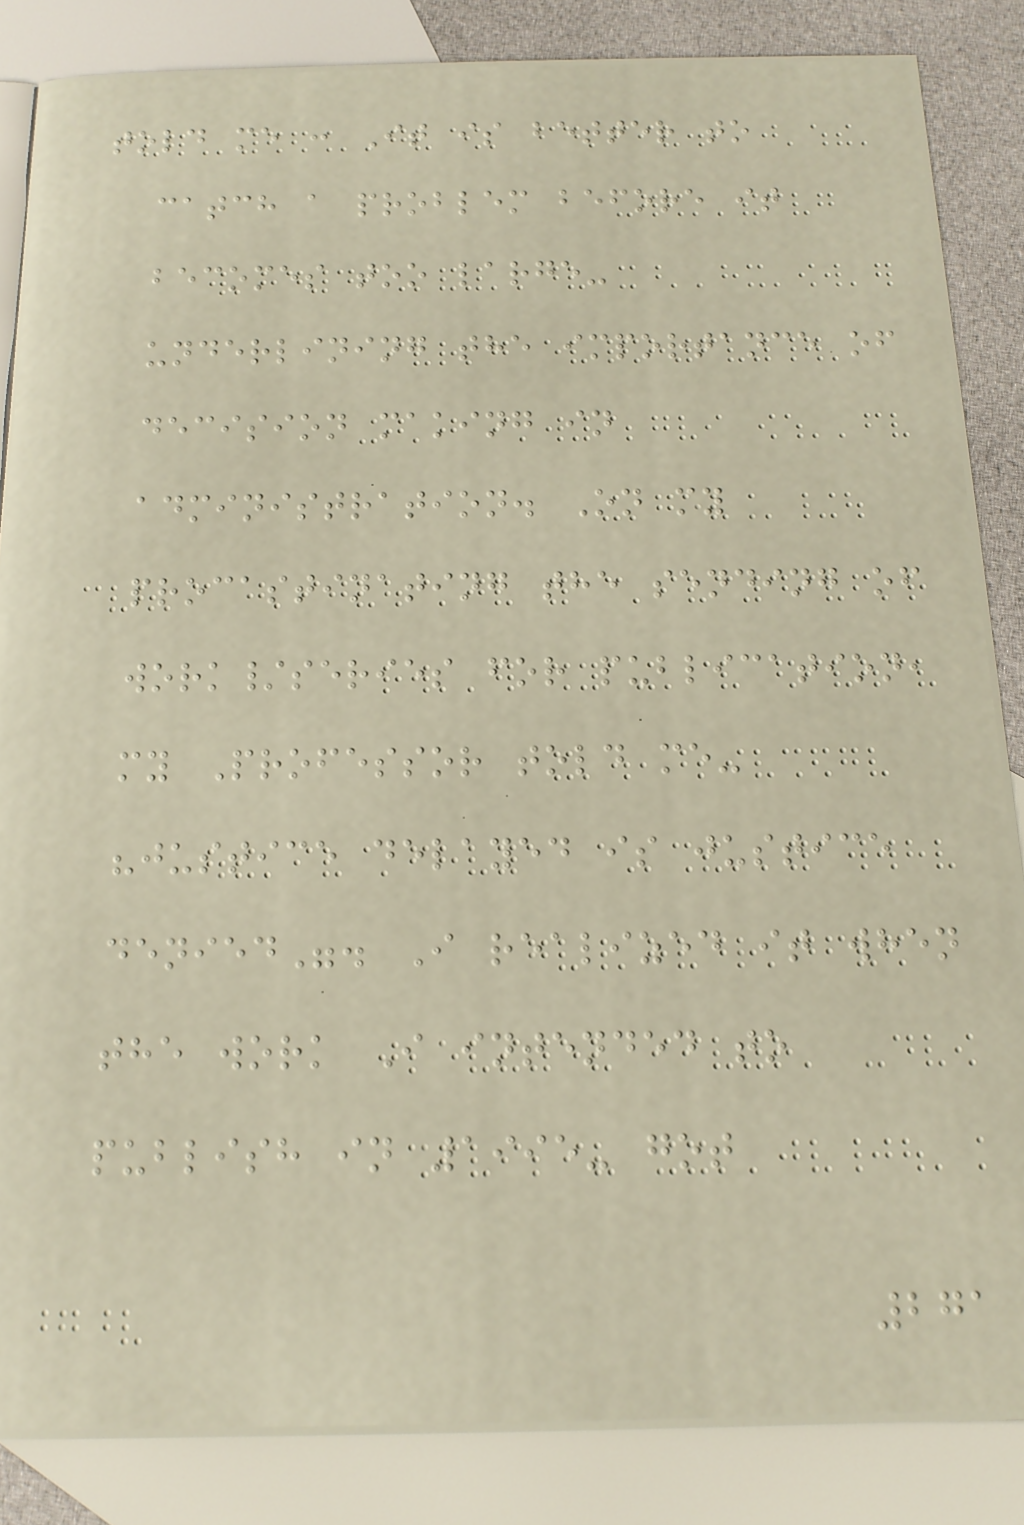told me : It is better to
catch a problem before it
becomes too large-
underlining the importance of
decision making in
administration. On my
procastinating the sending of
work/series for publication,
my Professor told me-
"justice delayed is justice
denied". I realized it when
the work I intended to
publish in 1995- got
271
